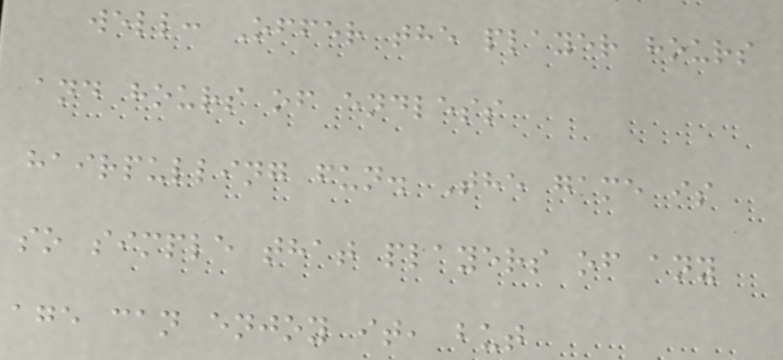well: Offer the player hours
and hours of endless
hairpulling fun. The game is
so simple that players of any
age can enjoy it, but
